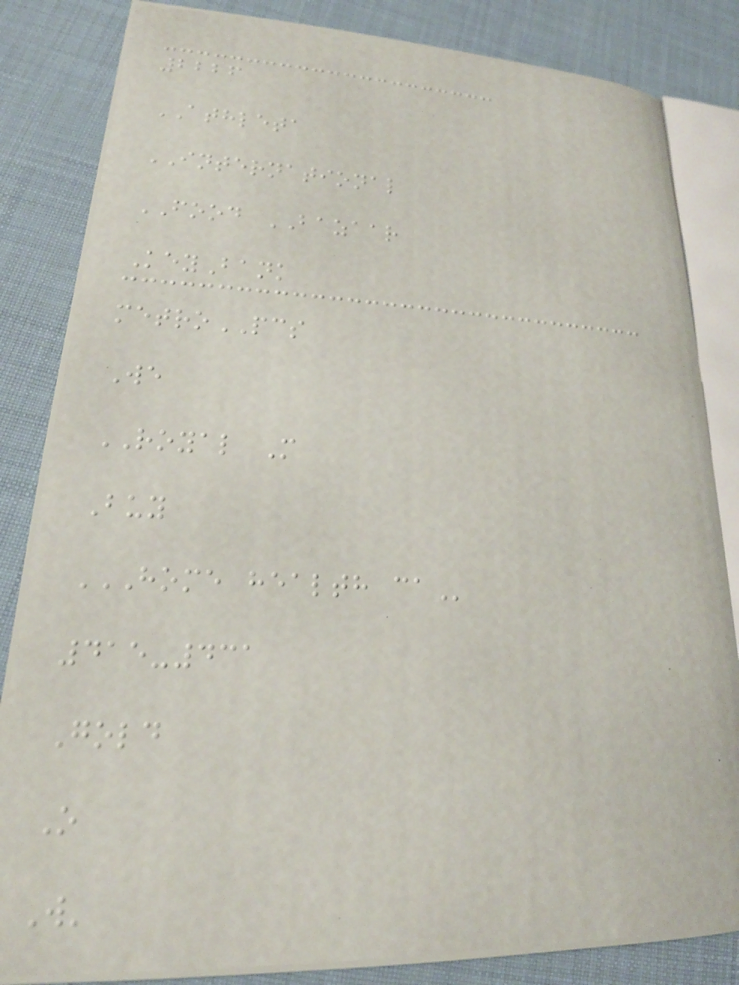2226
ATHLETA
INTERNATIONAL
FOOD BAZAAR
KeyBank
metroPCS
We
ROYAL M
Buy
HOME HEALTH CA
415-431
Gold
O
W'
